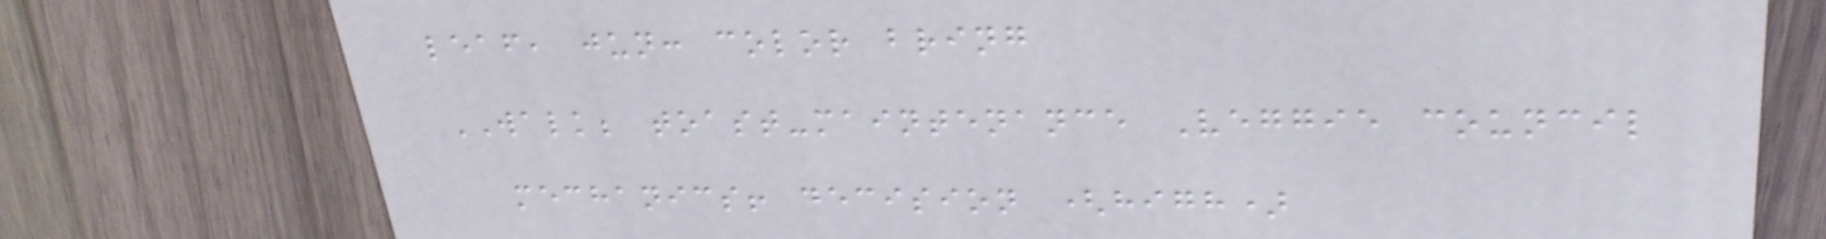leaf, jun: color bring
WALK; toast-maintenance Veggie council
mechanics! decision (high)
